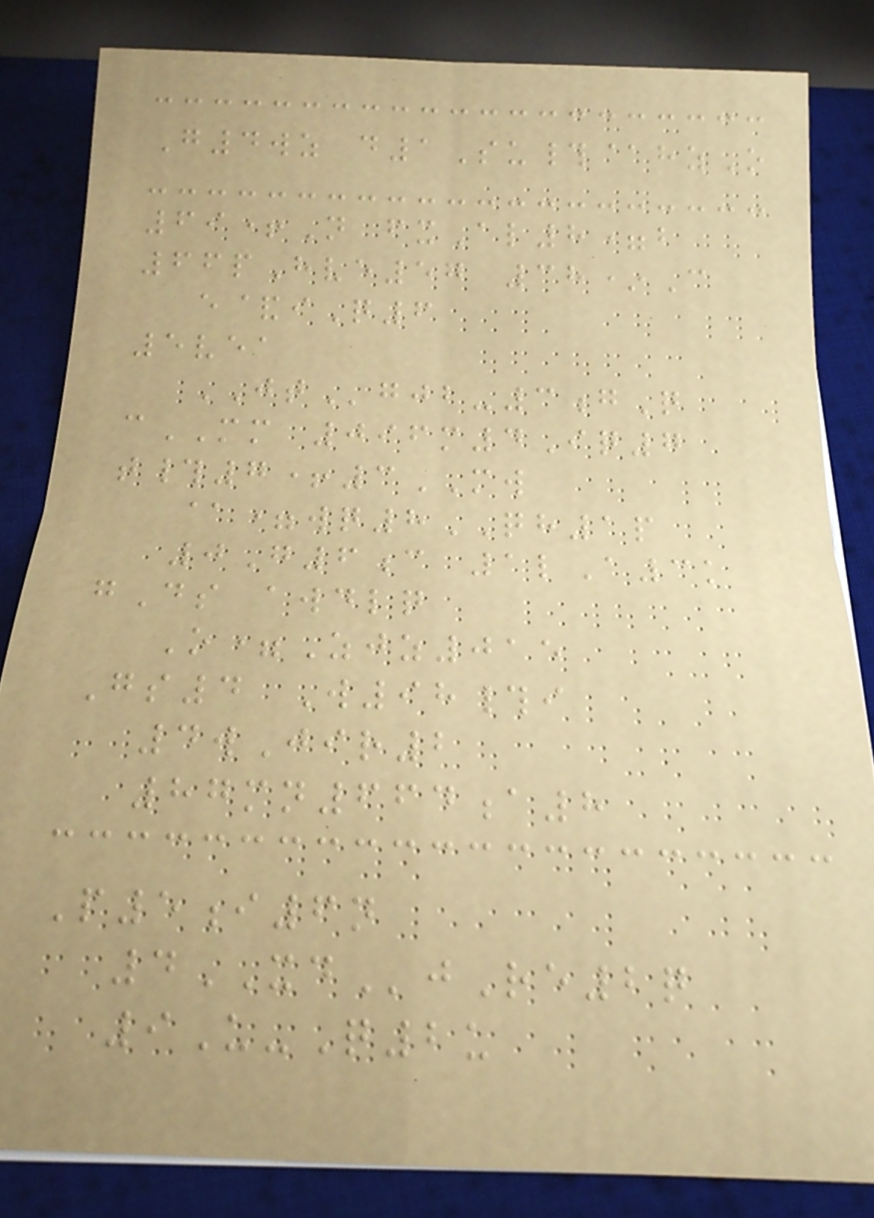G4wz d1Su#@hzO
69+N fxAl8=b
66pHve57 38*C
e&iQ6
5vea
JTgjb-3gQ
cMM 096m4Iq7
t#7+3MW
@=wq8QH1p
0G6c 1lA3k
gDs awdlq
O=Zjz015
Gs4 W98#i
4wJir2
87mn664a8
P5i6n
4XDjRe2q
9U-Q2u
